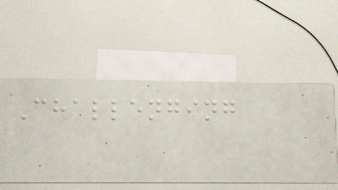Challenging
